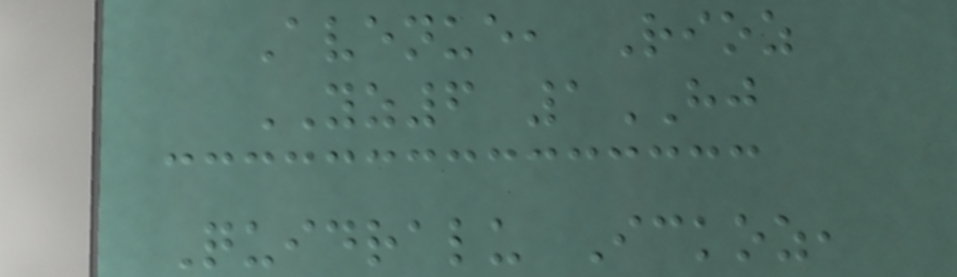Avenue, Rioz
YZ6 1HJ
Quidralu Ickoz,
